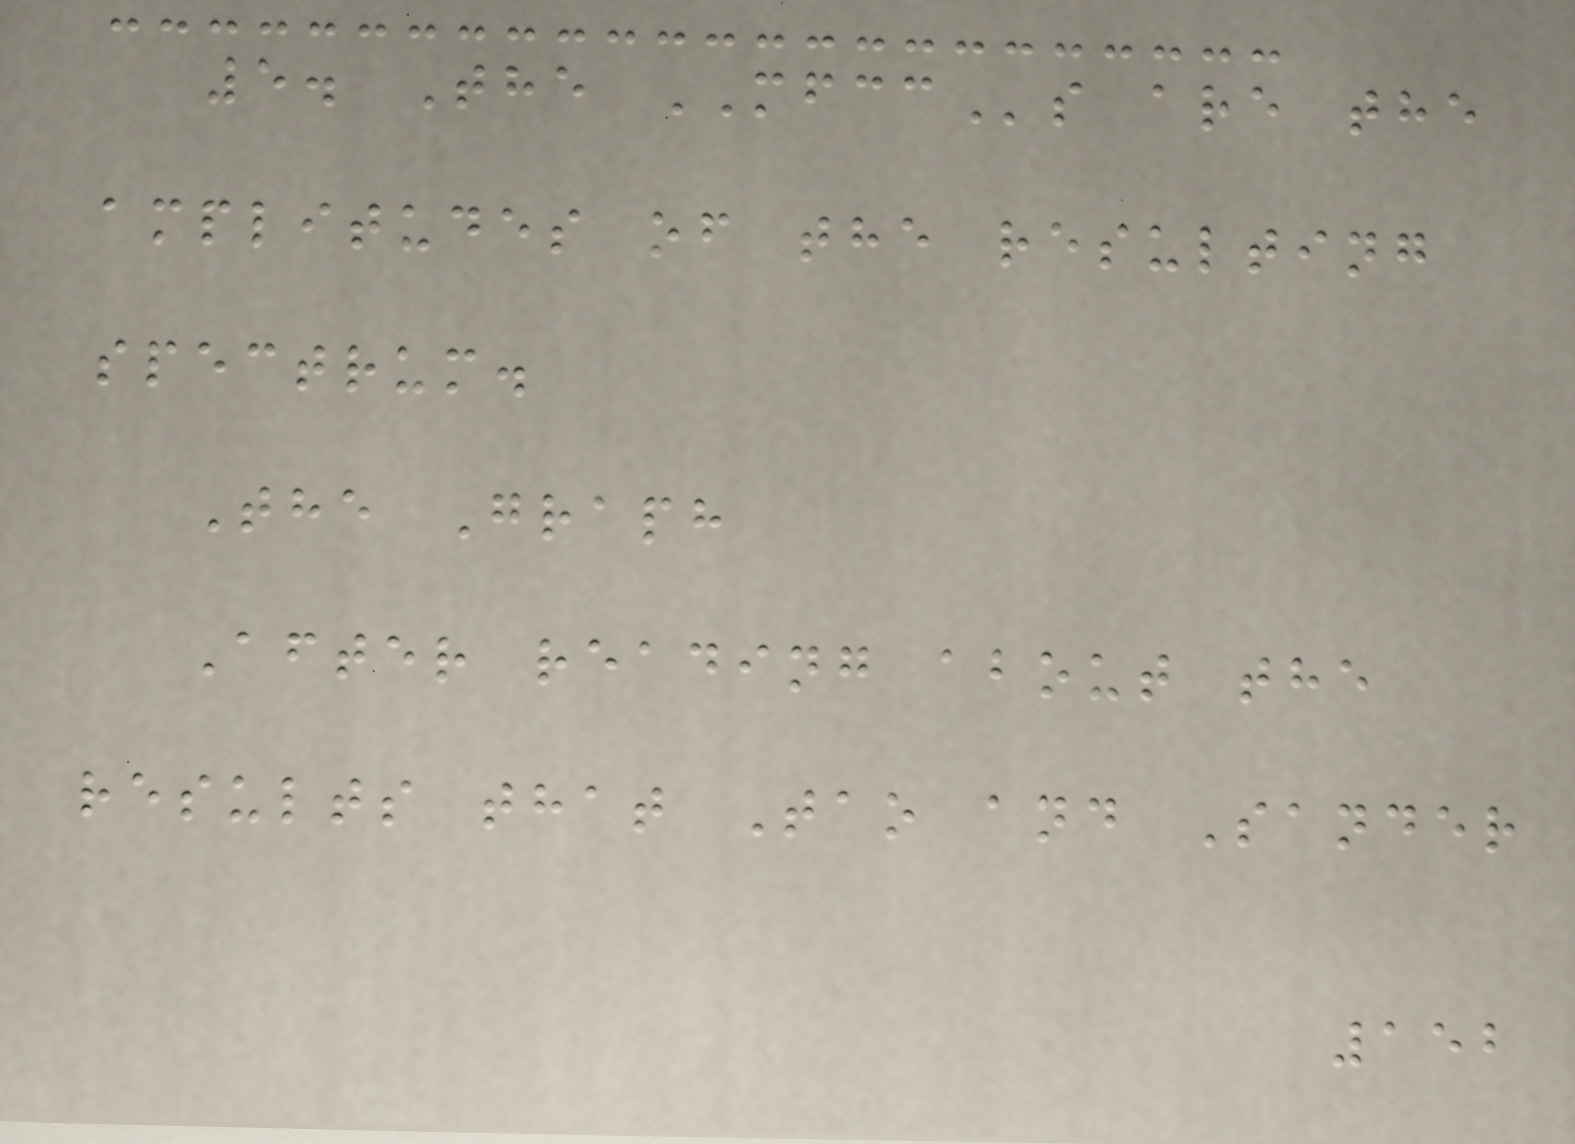5. The MFCCs are the
amplitudes of the resulting
spectrum.
The Graph
After reading about the
results that Tao and Sander
152
